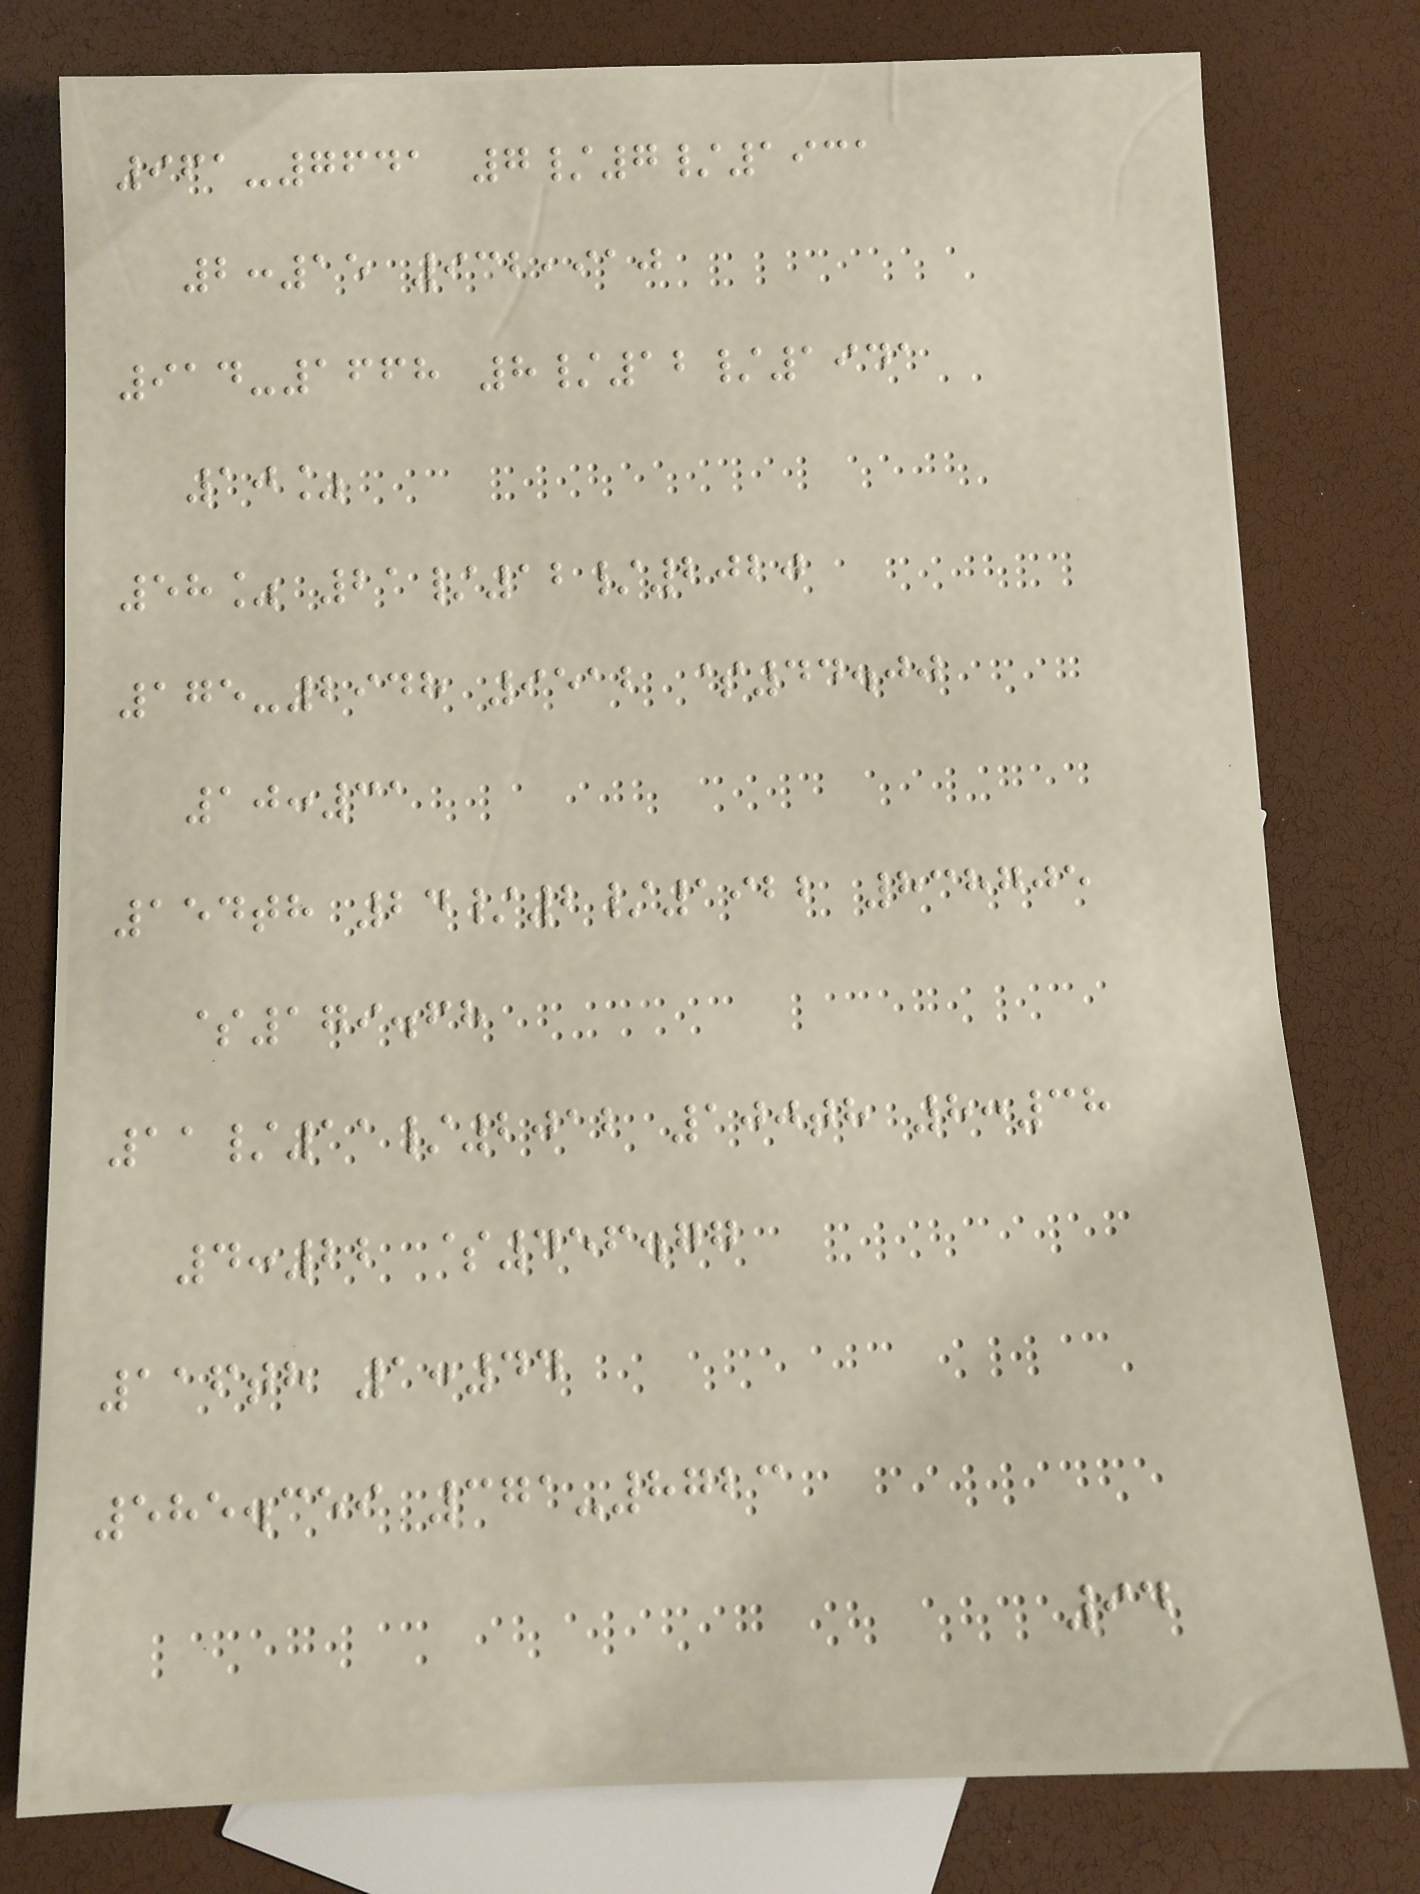961-7641 7/7/1931
2:15 932,910
914-1668 8/12/1941
10%
58% 21/12/2020
175-2948 9512 $44.00
10:31
154th 24/2/1922 838705
$179.68
11/11/2012 100th 8:38
4:22 $456.77
116th 1:44
585.359 371-8723
94
